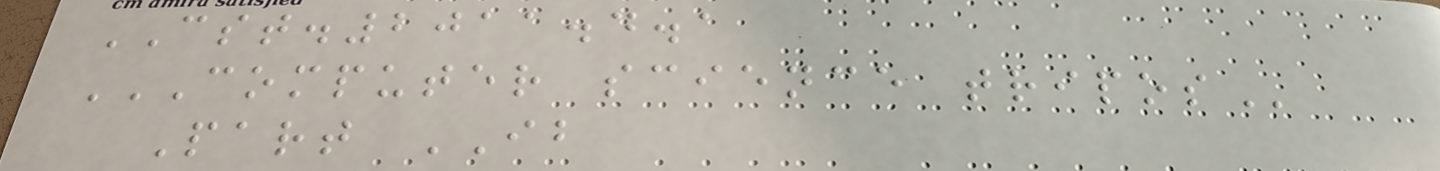CST.2011.4.1
COMPUTER SCIENCE TRIPOS
Part IB
